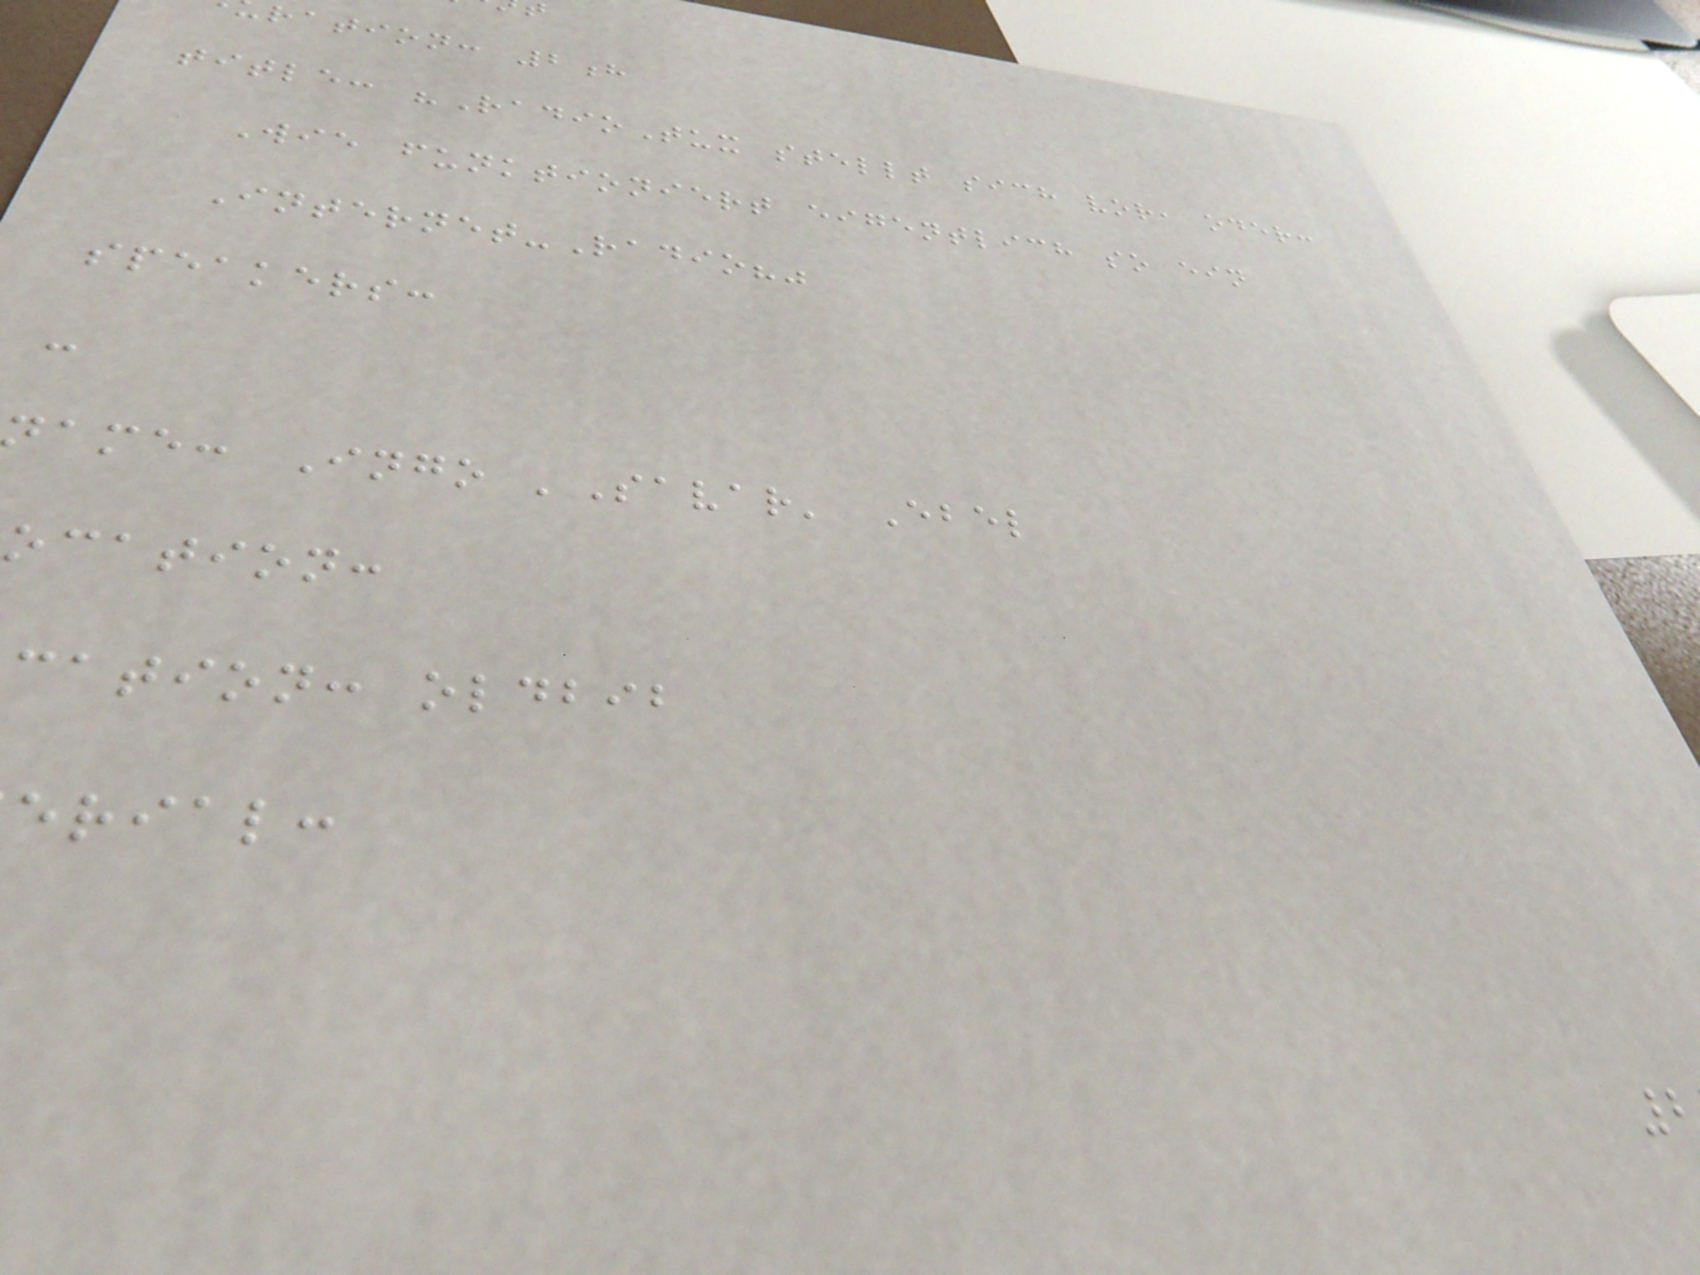ration: 2h
title: "RadioTux stellt sich vor, oder:
Wie funktioniert eigentlich so ein
Internet-Radio?"
speakers:
-
name: Ingo 'Savar' Ebel
ocation:
cation: oldbib
erial:
